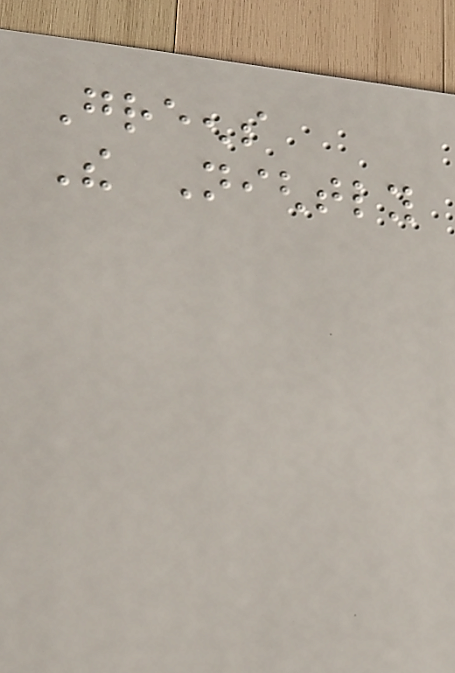Greens
The Nightly
